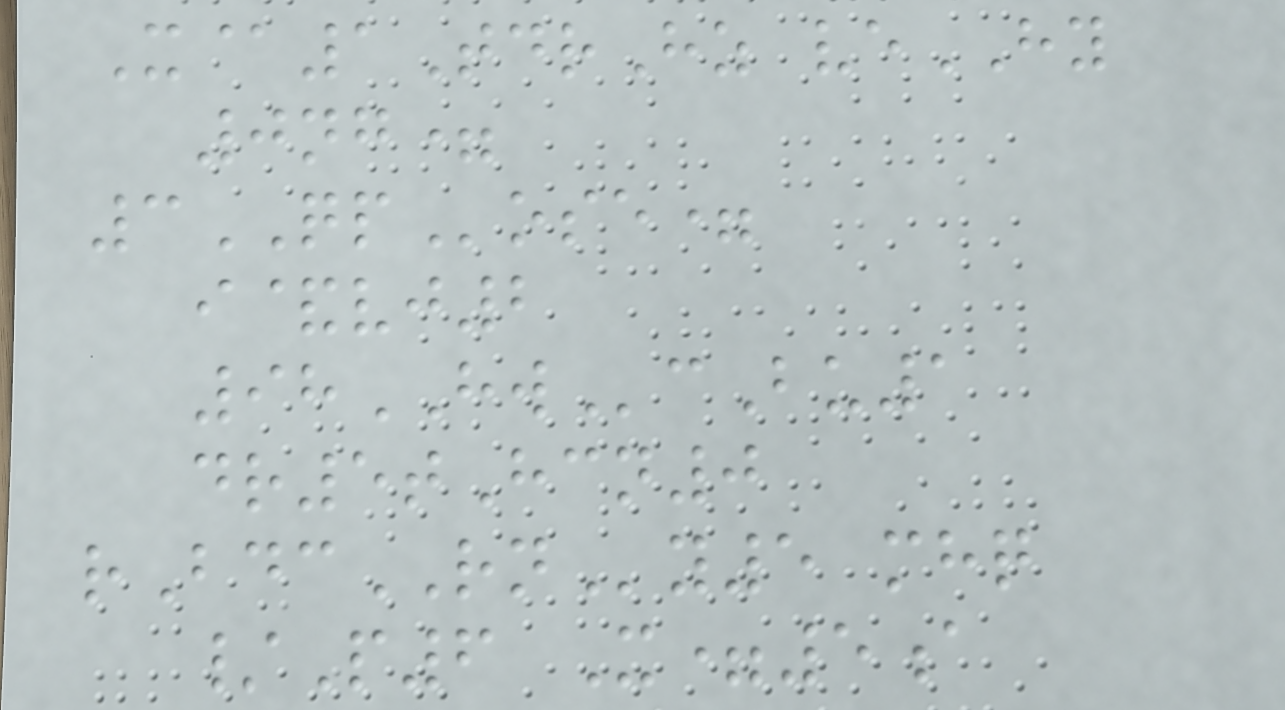X@1TdrHz veHY
0ng=
3QPose=
i&vj2
98HWcBu1
dr5tHcn0
rBdcRNy5 mhq
/P6 X=5a
